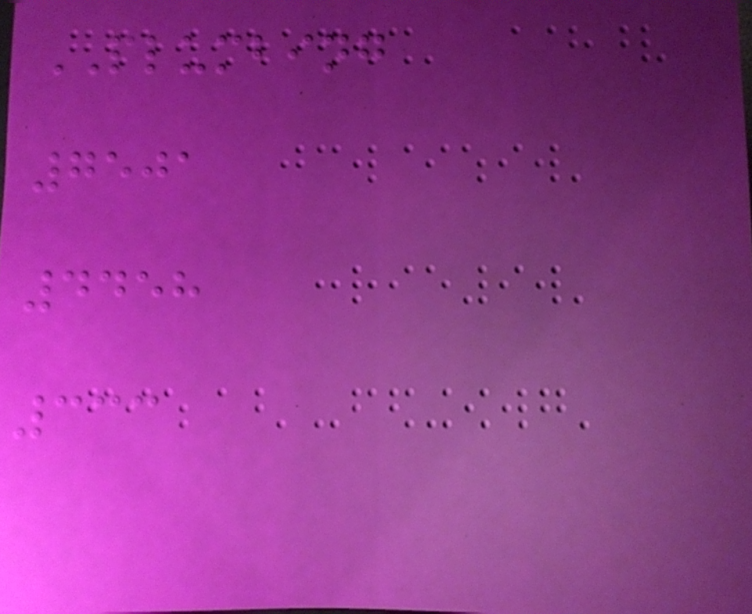PLUMBING
7501
4458
333
